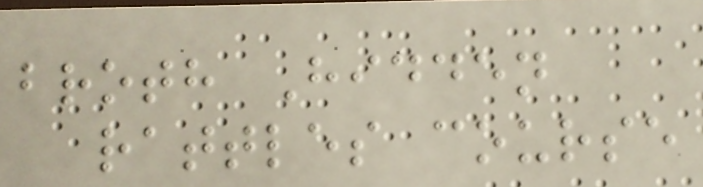broth Hidden
rattles course
